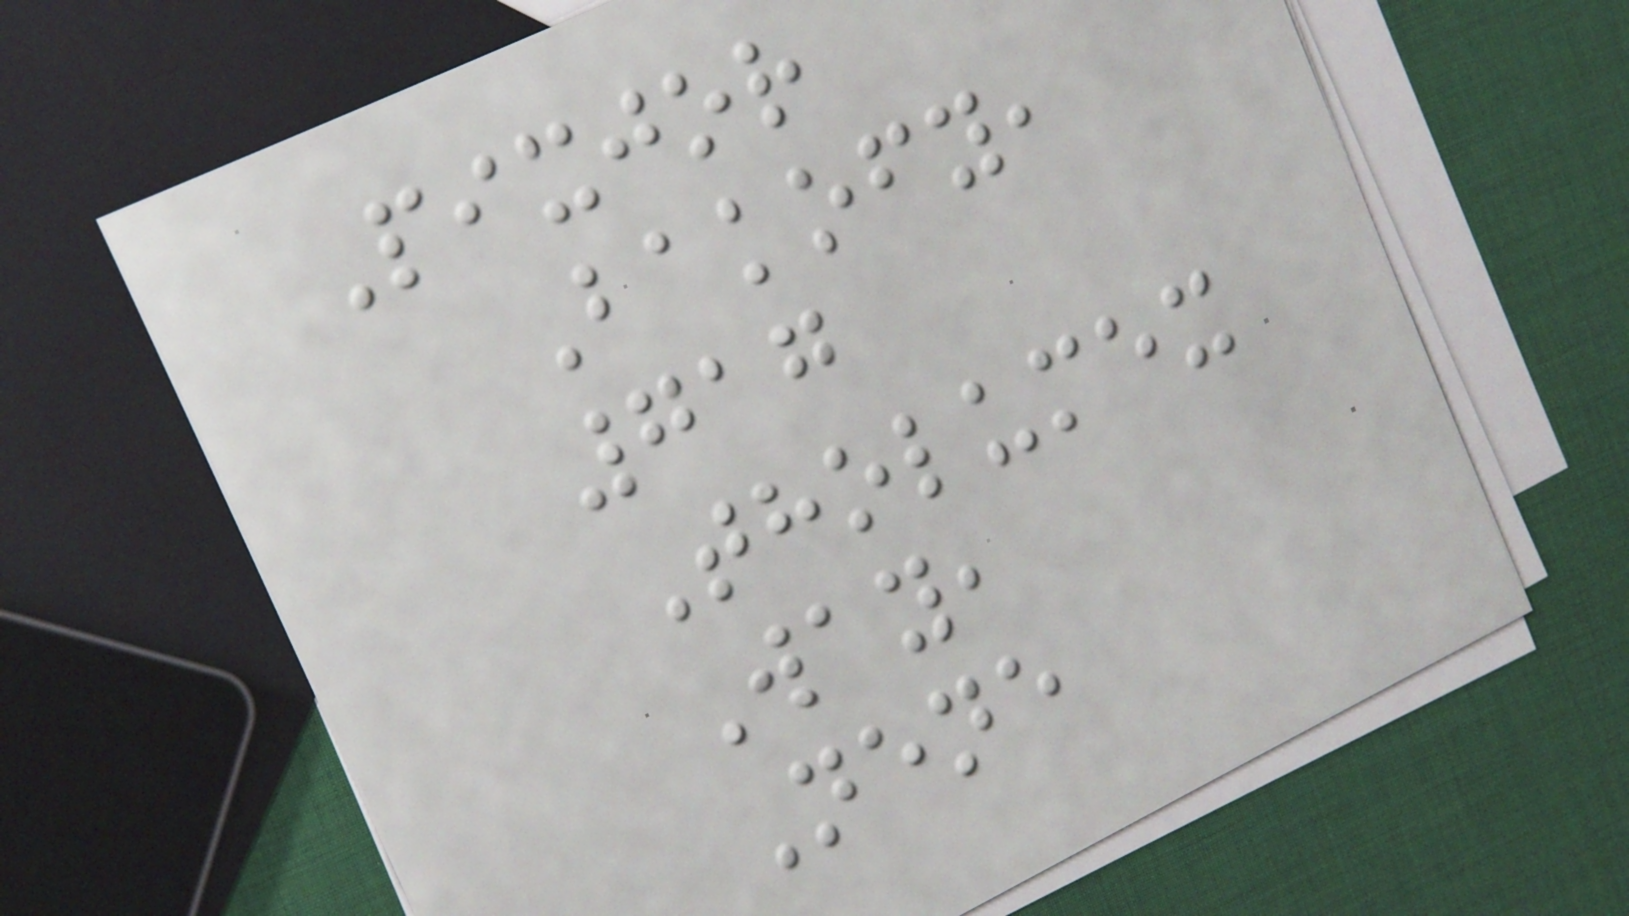Pixjor
Bakofy,
717
Tholumex
Way,
Nene
